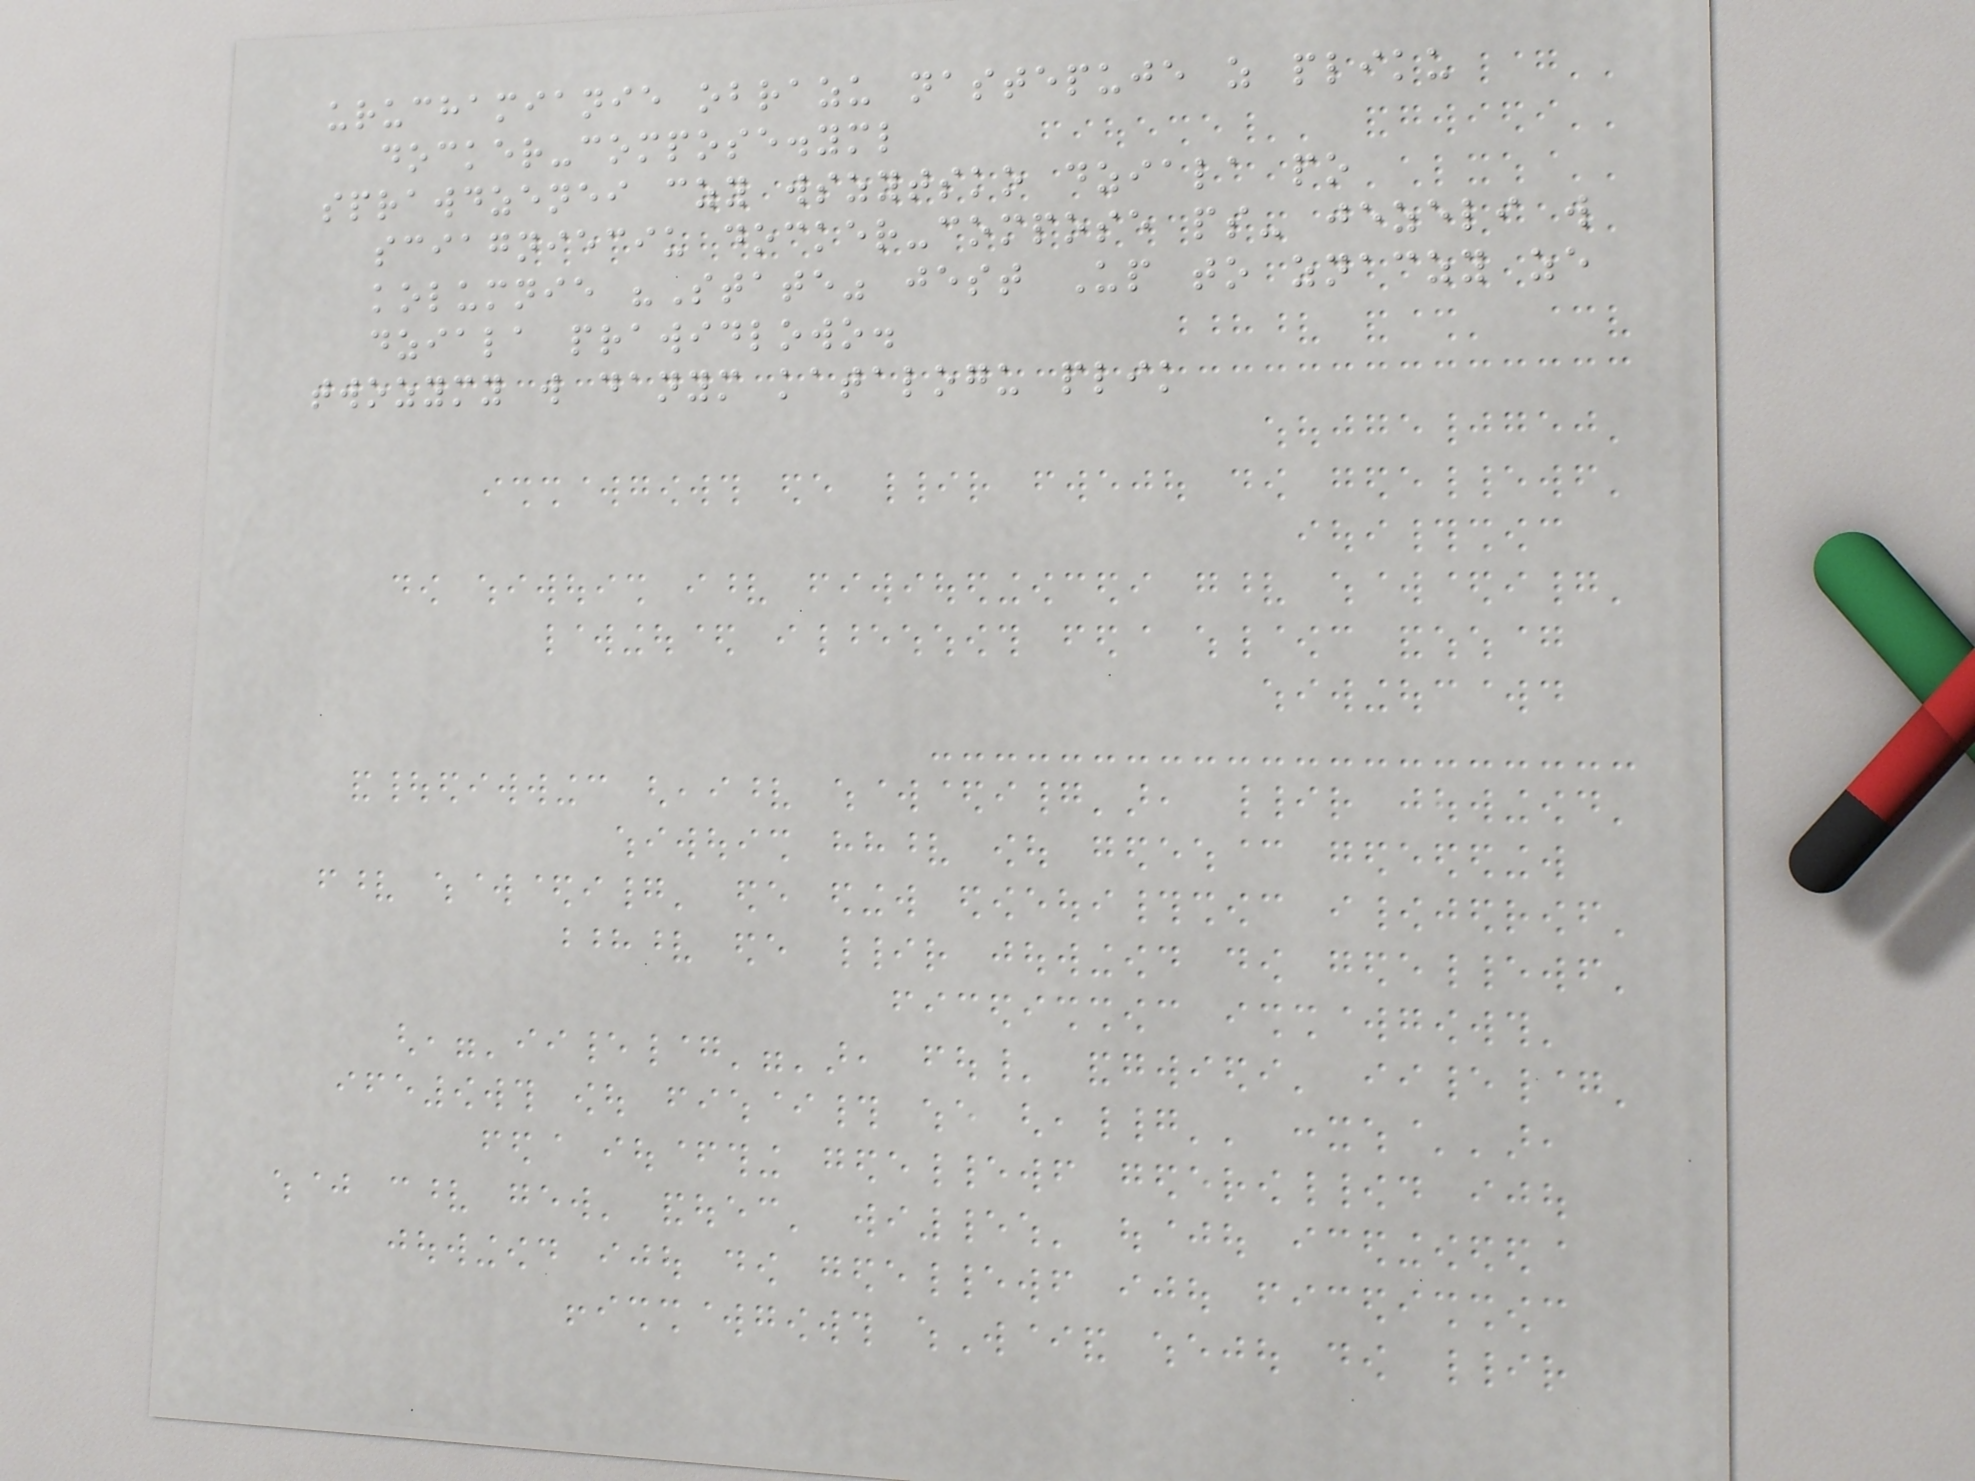uruchamianie obrazu nastepuje z pliku
docker-compose.yml
sprawdzenei czy wszytsko dziala po
sciagnieciu docker-compose ps- jezeli w
kolumnie "State" jest Up to znaczy ze
dziala prawidlowo.
twozymy w danym katalogu plik
